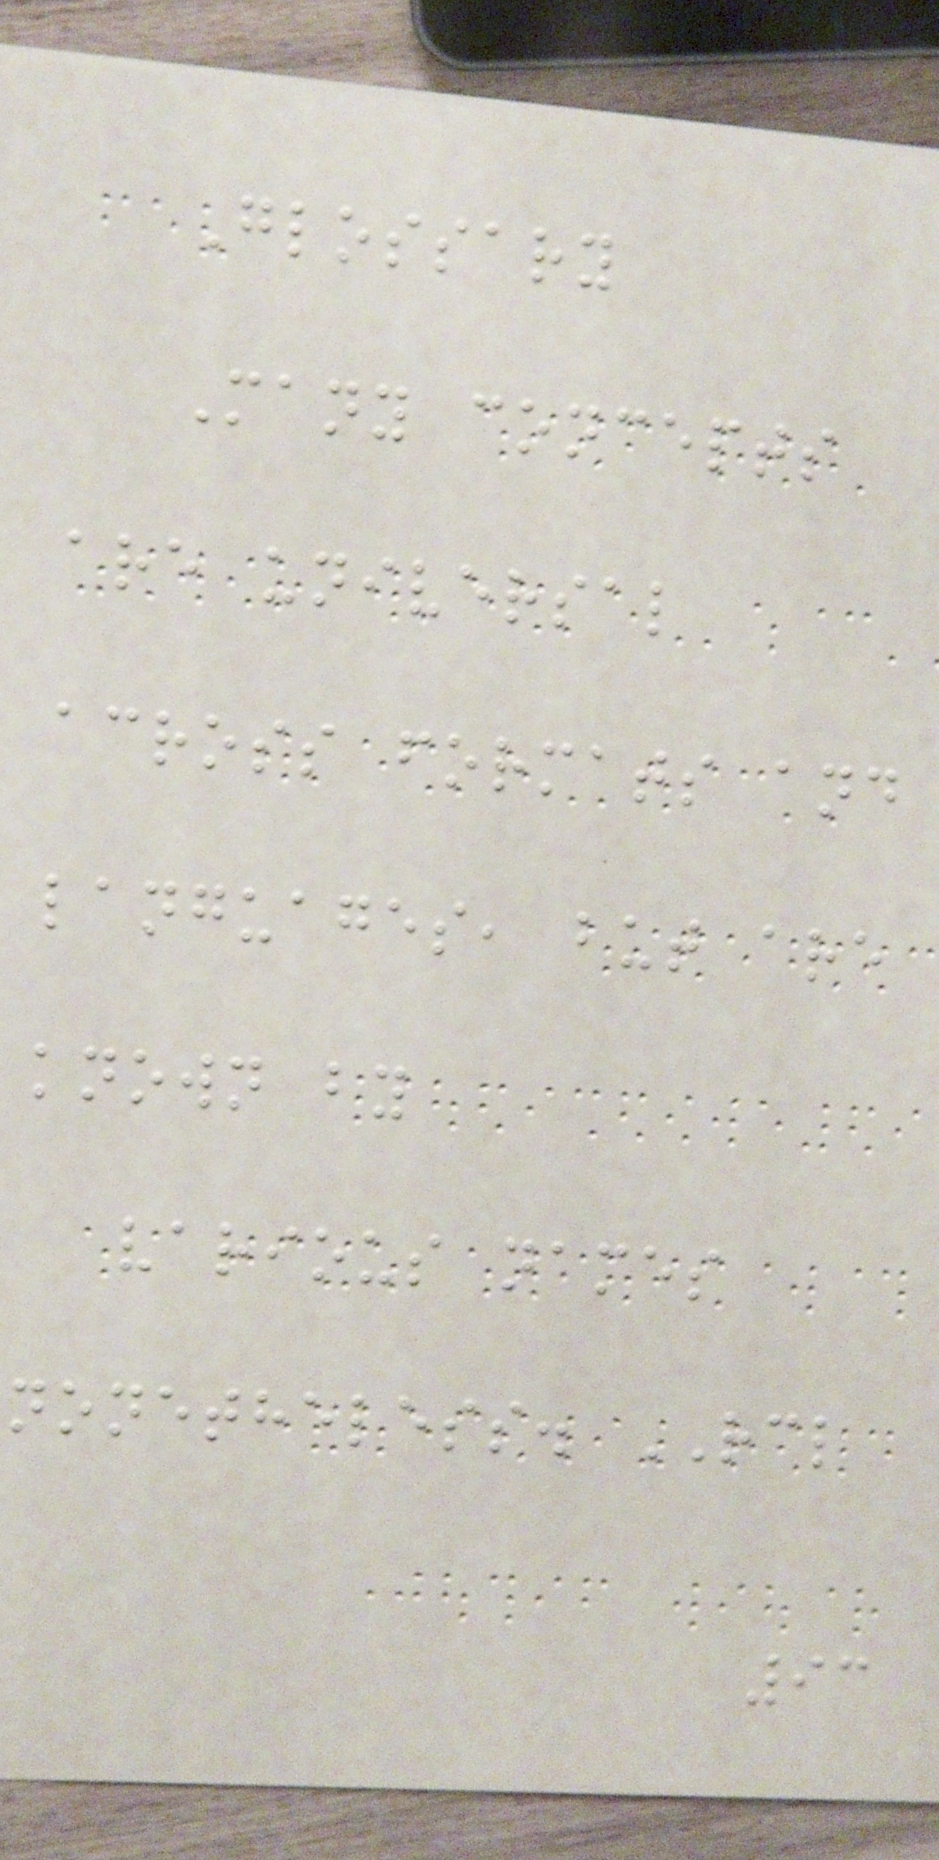Glossary
Many concepts
are universal
across formats and
languages, but are
known by
various names
nonetheless. RCL
93
